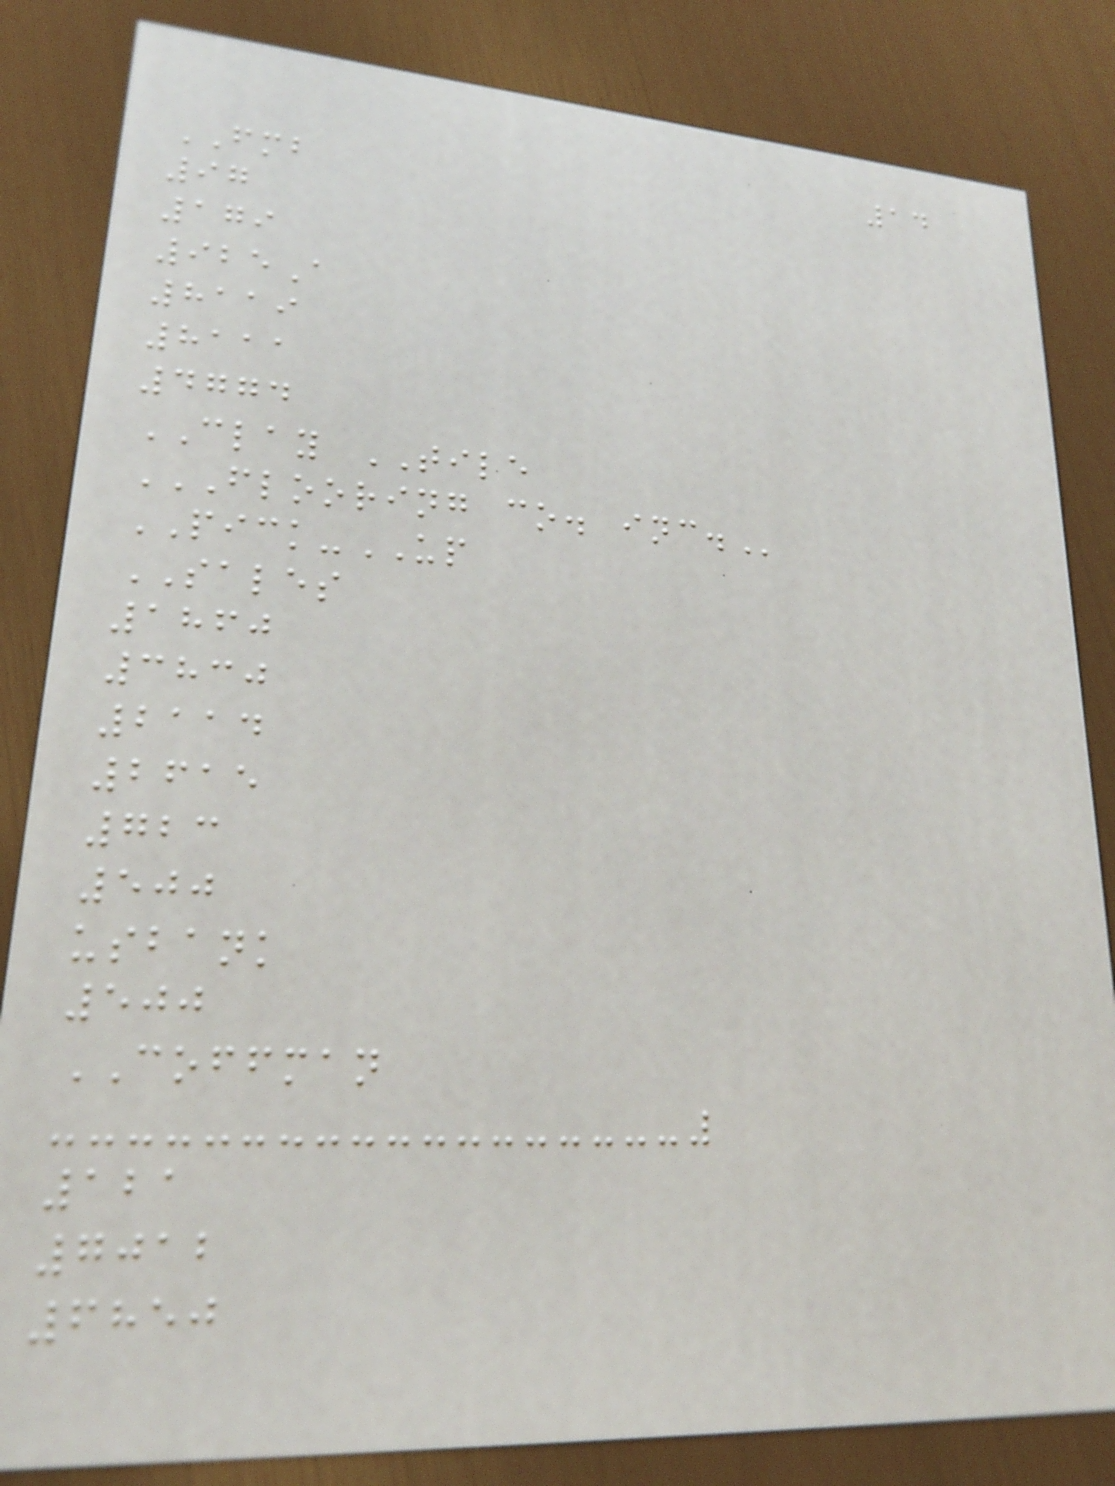14
FMB
97
179
925A
8119
8111
4774
CLAY TILE
FLOORING CO. INC.
PICK-UP
SALES
1860
3830
2114
2615
723
500
usbank
500
COFFMAN
121
7012
6850
